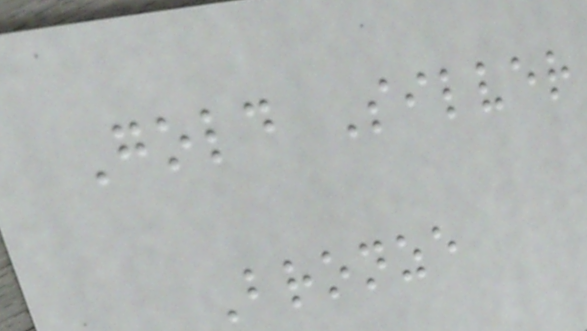Gold Silver
Bronze
